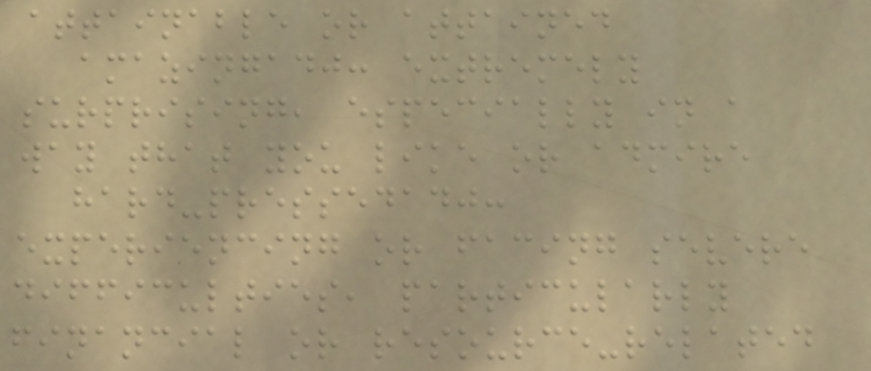attainable or attained
amazingadj: extremely
surprising, especially in a
way that you like or admire
hard-pressedadj:
experiencing or facing severe
difficulties, particularly
financial or resource-related
